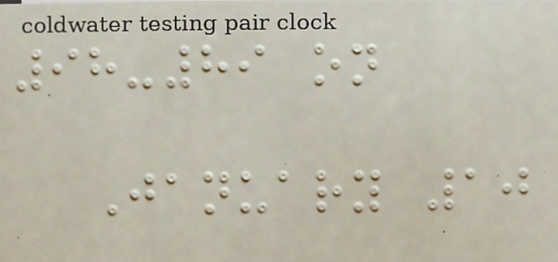98-89 on
January 10
